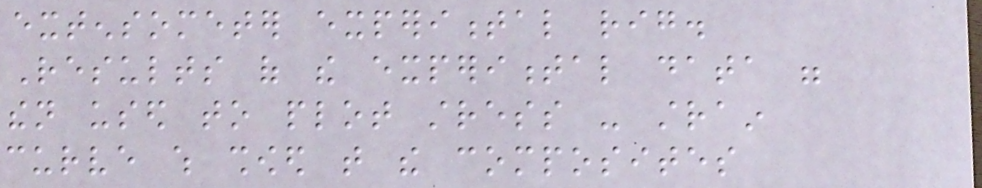extensometer experimental rig.
Results of the experimental data were
then used to plot stress - strain
curve which showed that the composites
